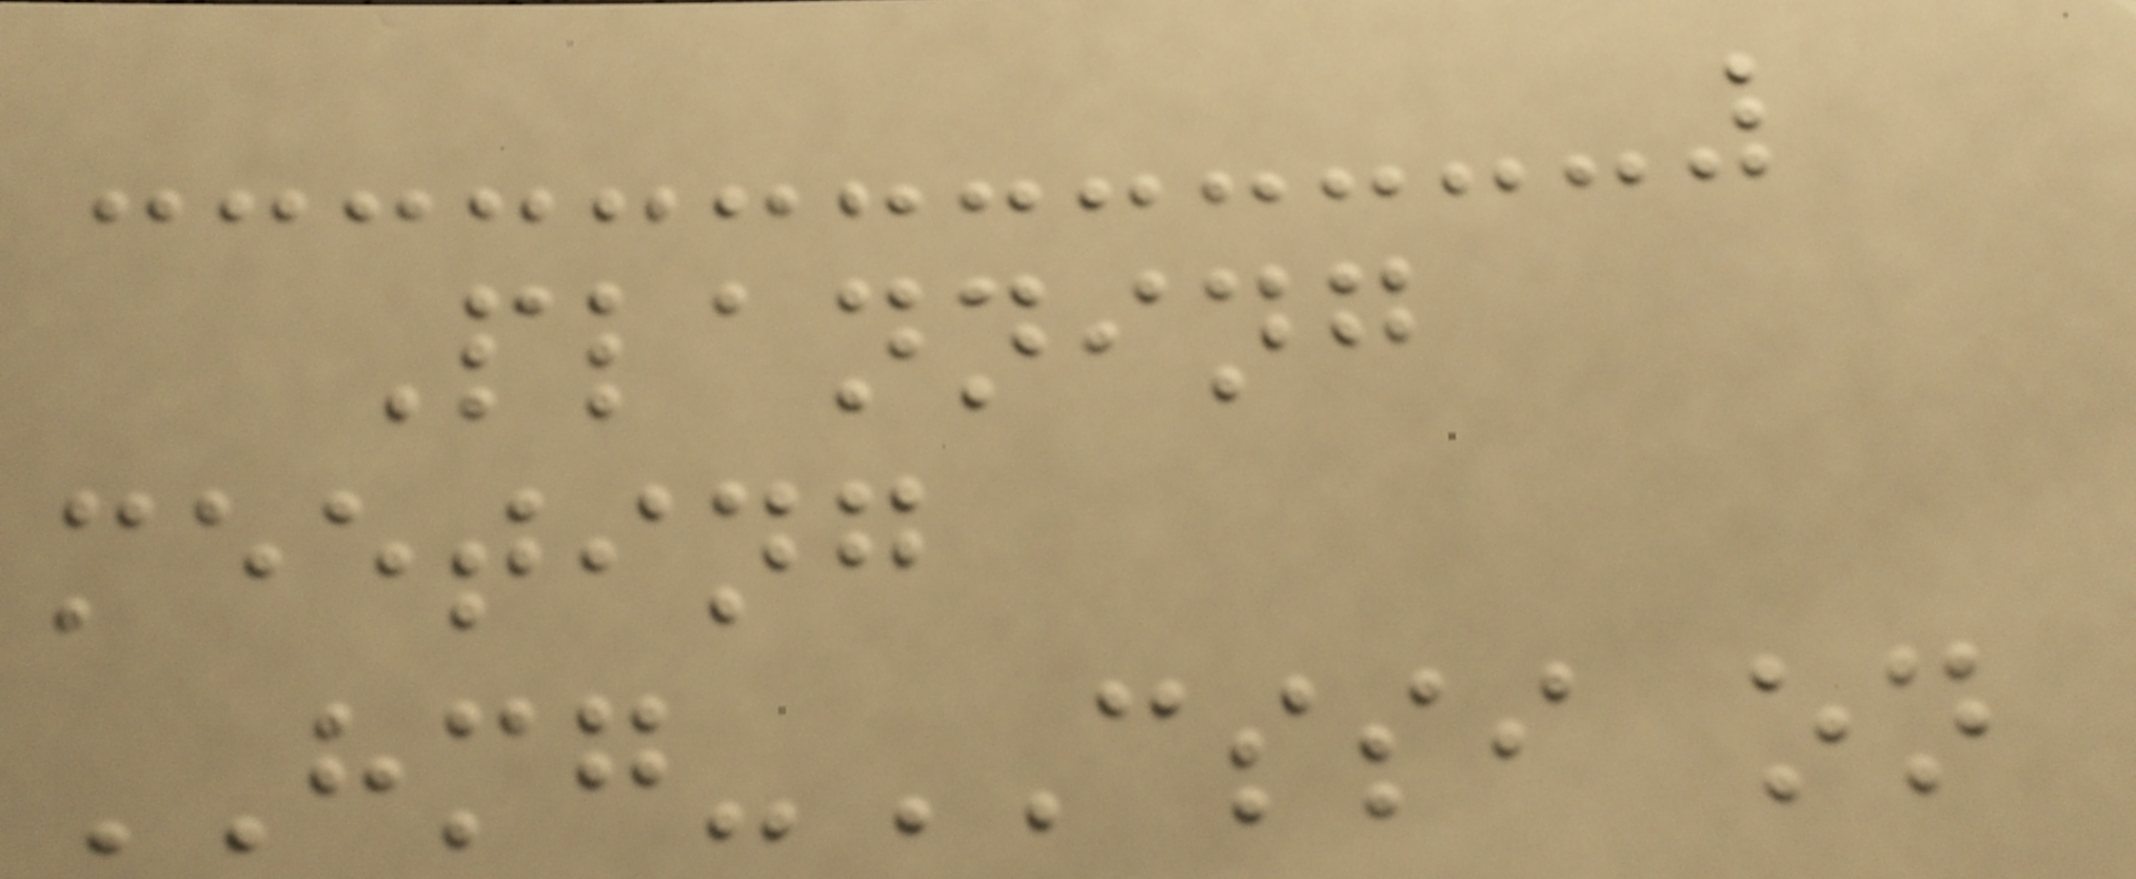Planning
meeting
HMG-CSSI on
